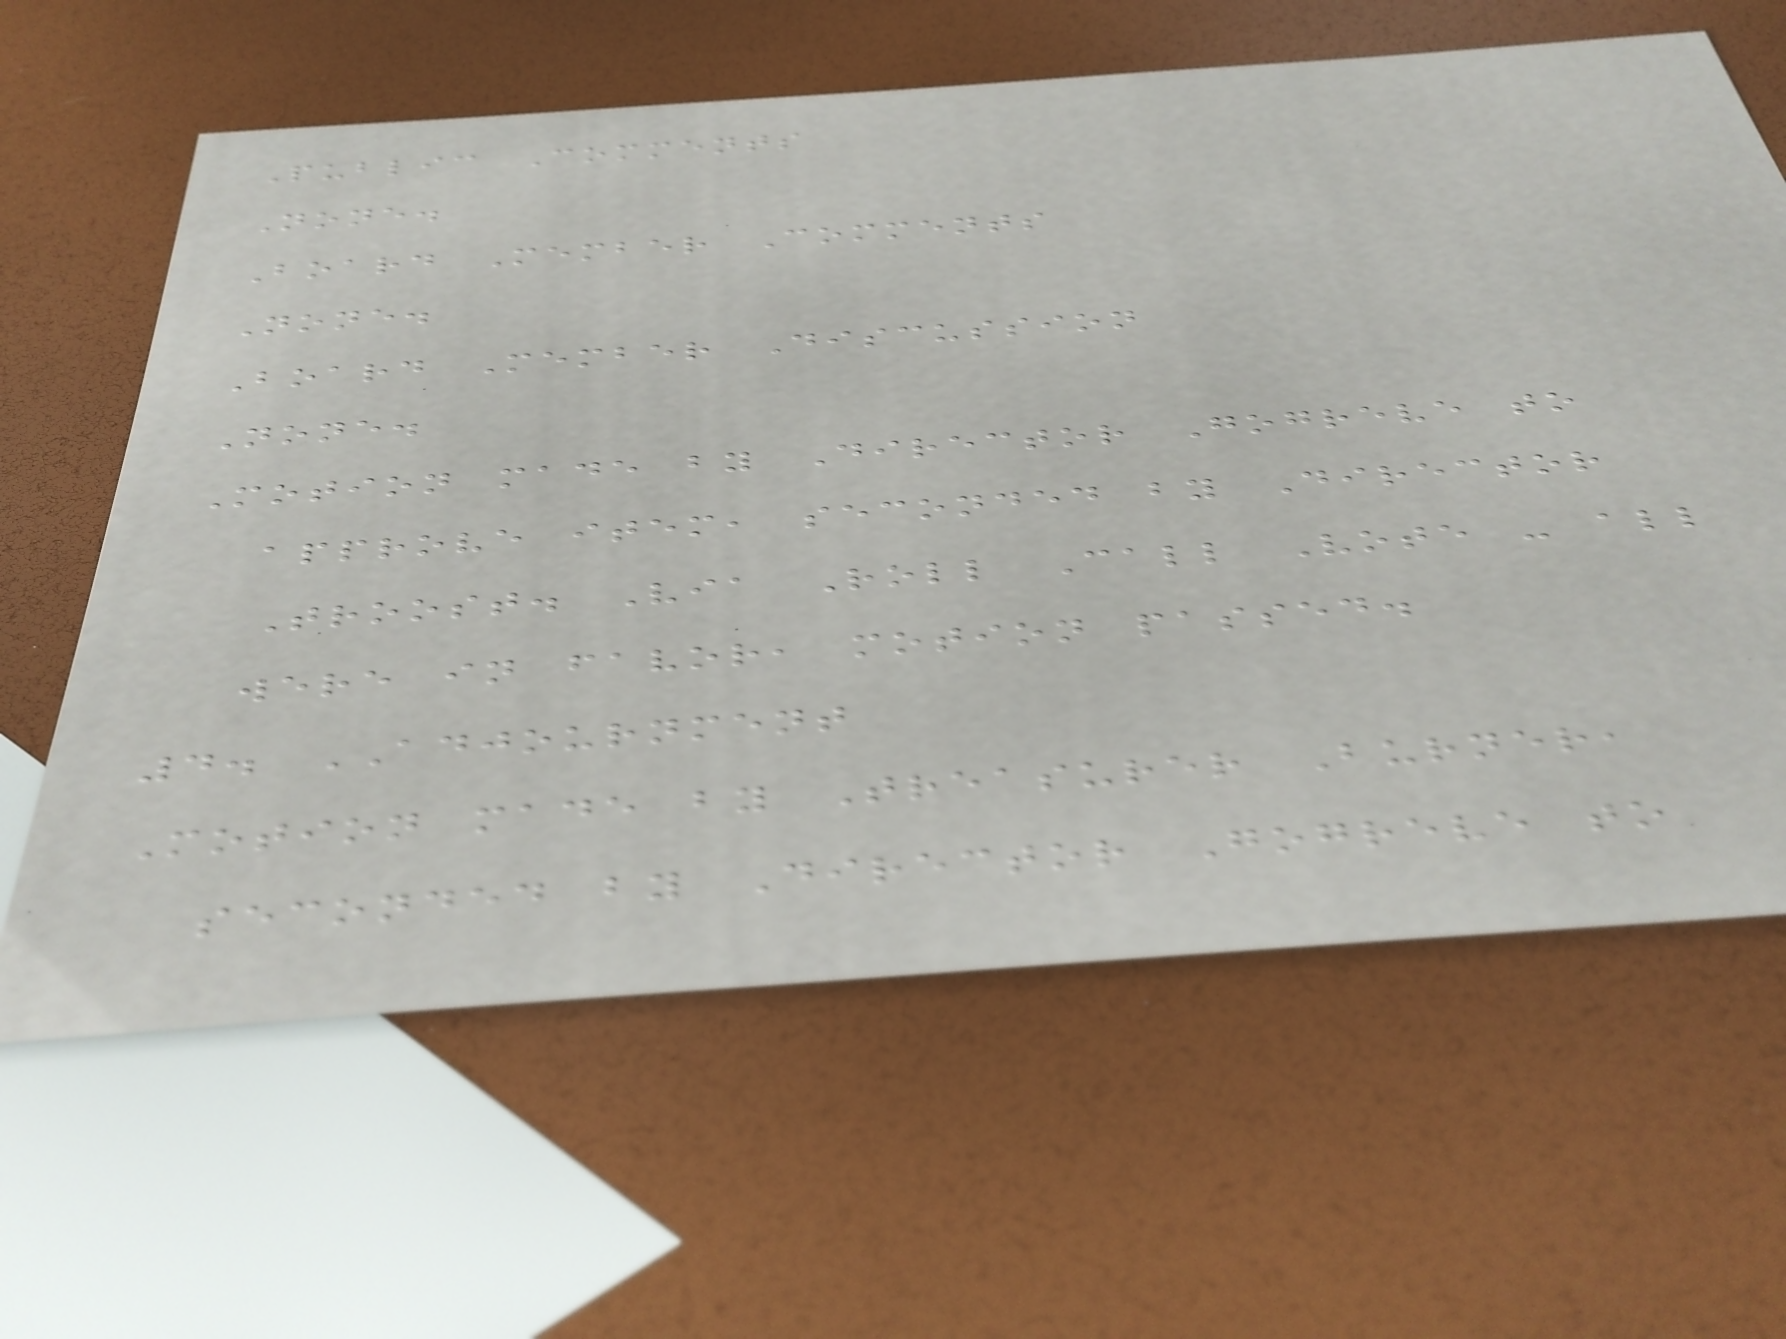Public Comments
None.
Board Member Comments
None.
Board Member Discussion
None.
Motion made by Director Gogreve to
approve item, seconded by Director
Troost. Via Roll Call Vote - all
were in favor, motion passed.
4. ADJOURNMENT
Motion made by Treasurer Burner,
seconded by Director Gogreve to
